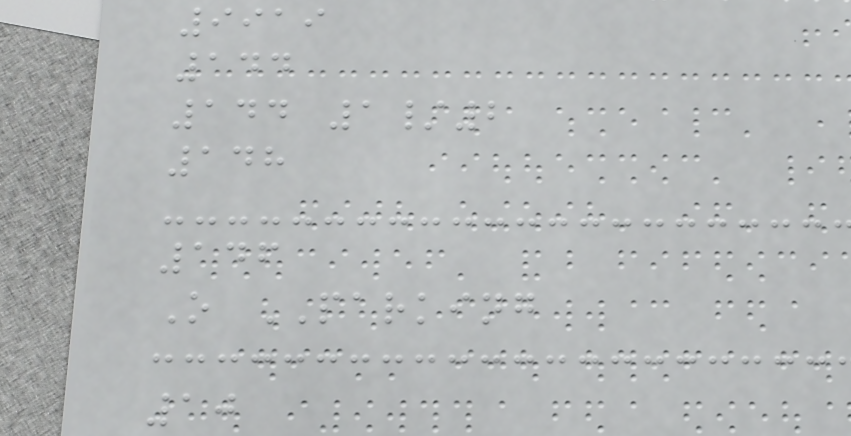9919
144
144 1/2
148
146
O PARKING
10
